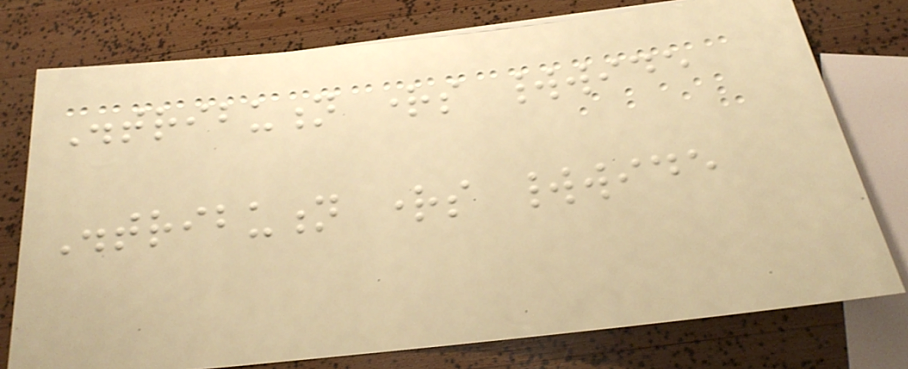Distribution rights worldwide
Distribution rights worldwide
